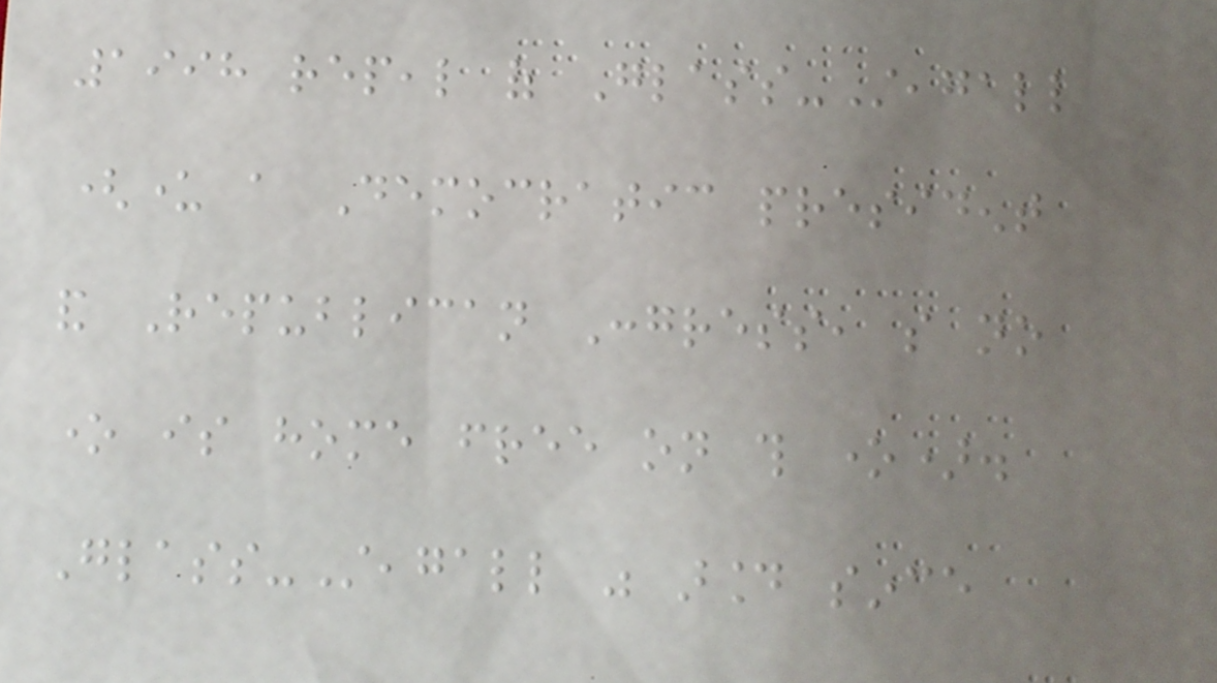1998 repeal of Glass-Steagall
(under a Democratic president
and Republican Congress, so no
one is home free on this one).
Glass-Steagall was around since
